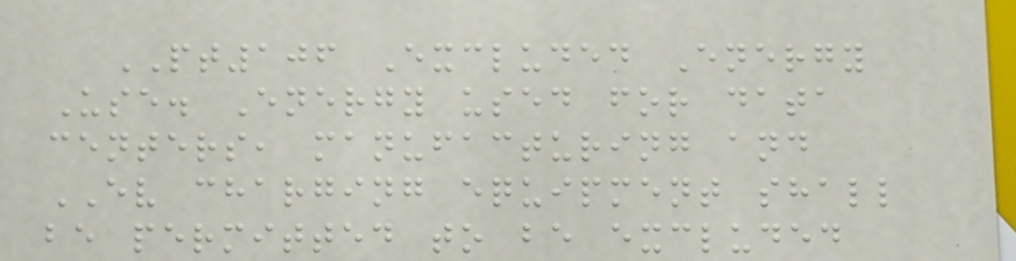PT106 Excluded Energy
Use. Energy used for data
centers, manufacturing and
EV charging equipment shall
be permitted to be excluded
